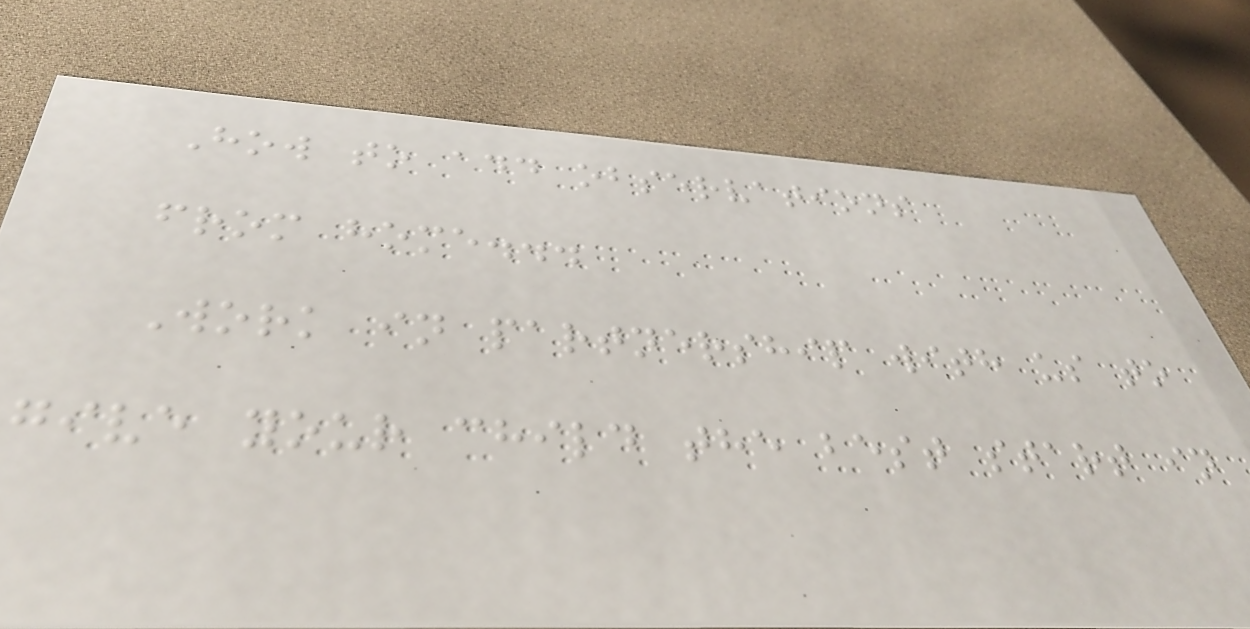How to add observations
from home...
Work in partnership with us to
give your child the best start in
